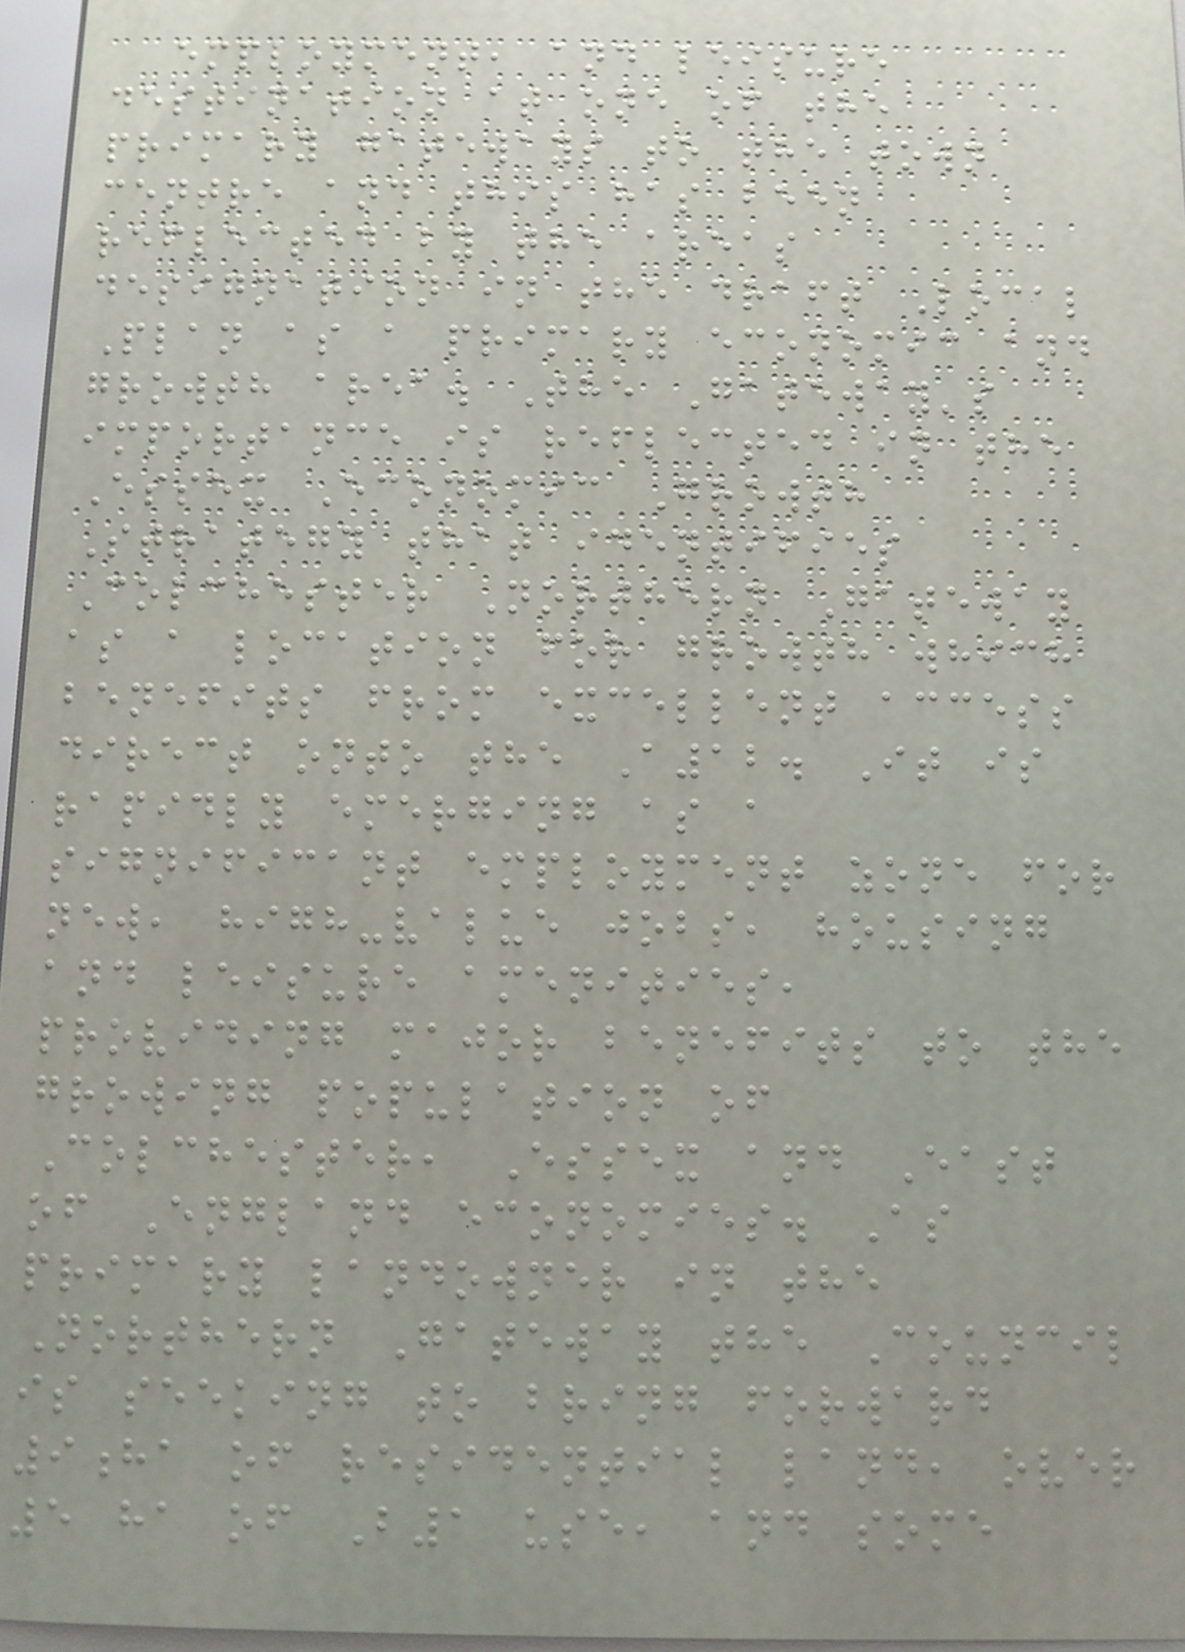employment, and leisure
destination at one of the
primary gateways to the town
centre and this has been
reflected by the areas
designation in the draft Local
Plan as a primary economic and
growth area. The Gateway's
importance is reflected in the
Essex Economic Growth
Strategy that identifies
Colchester Northern Gateway
as a location for growth which
benefits from excellent access
direct onto the A12. It is
rapidly emerging as a
significant employment zone for
new, high-value jobs, housing
and leisure amenities,
providing major benefits to the
growing population of
Colchester, Essex and East
of England economies. As
primary landowner in the
Northern Gateway the Council
is seeking to bring forward
9ha of residential land, over
5 ha of B1 use, and some
